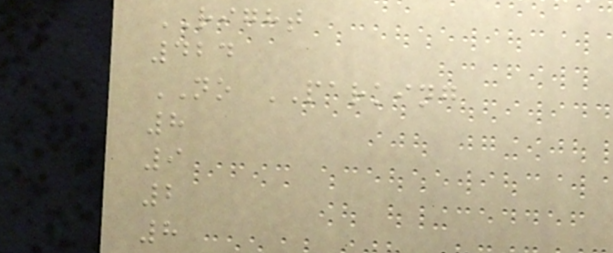RIGHT
424
NO PARKING
8
9
2
8
